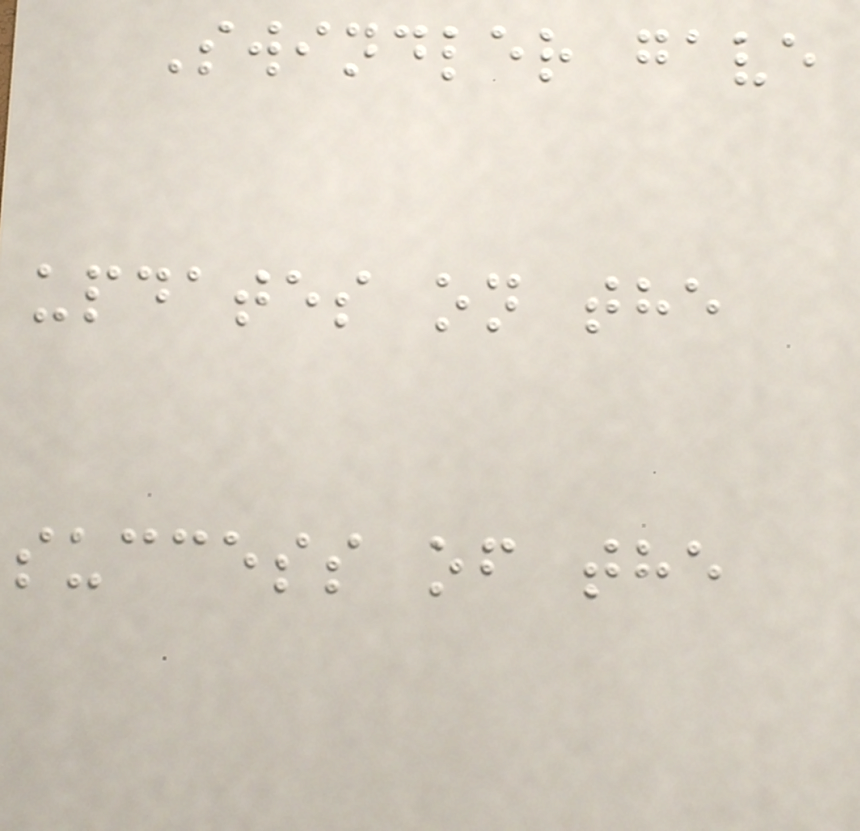Swindler gave
updates on the
success of the
